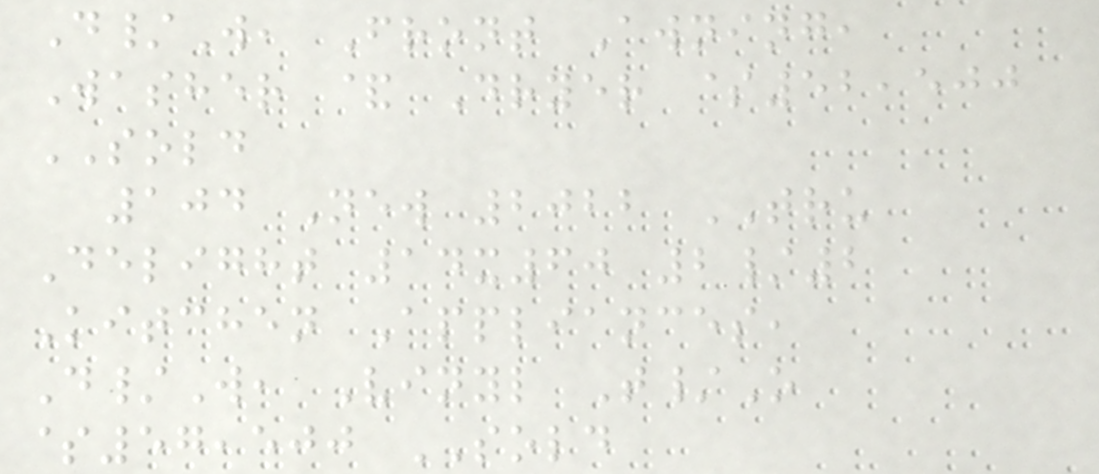D/W, Front Awning,
Washer & Dryer $52,500
SOLD
104 New 2022 TRU
Delight 14x60 2/2
Kitchen Appliances,
D/W, Vinyl T/O
$57,500 SOLD
